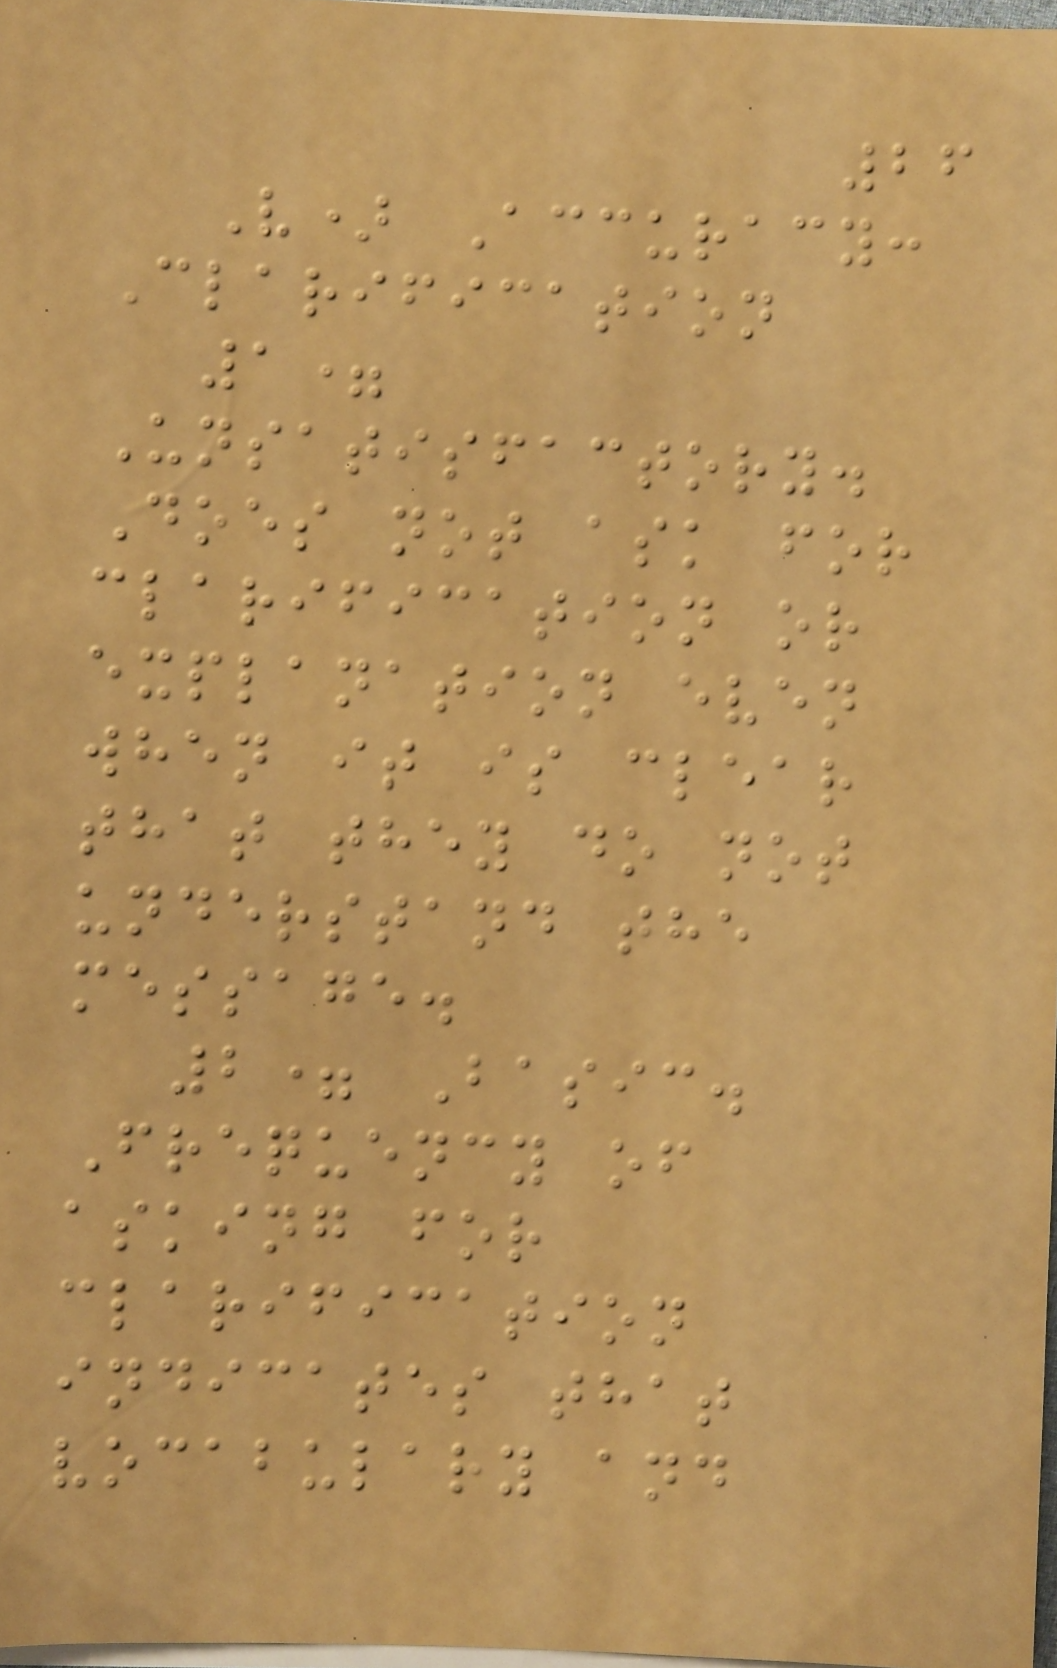26
V) Accuracy:
Clarification
1=
Unsatisfactory.
Does not ask for
clarification or
explanation even
when it is clear
that they do not
understand the
message.
2= Basic.
Frequency of
asking for
clarification
indicates that
vocabulary and
